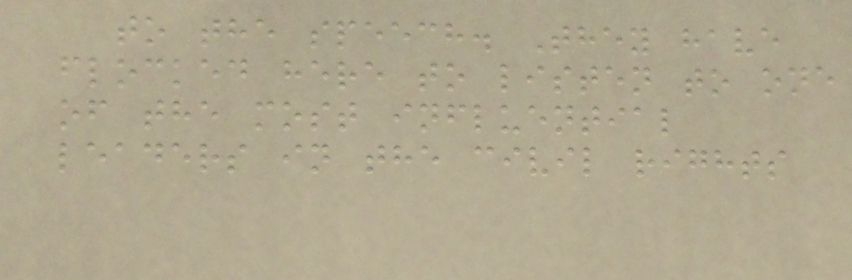to the speech. They have
flocked here to listen to one
of the most influential
leaders in the civil rights
